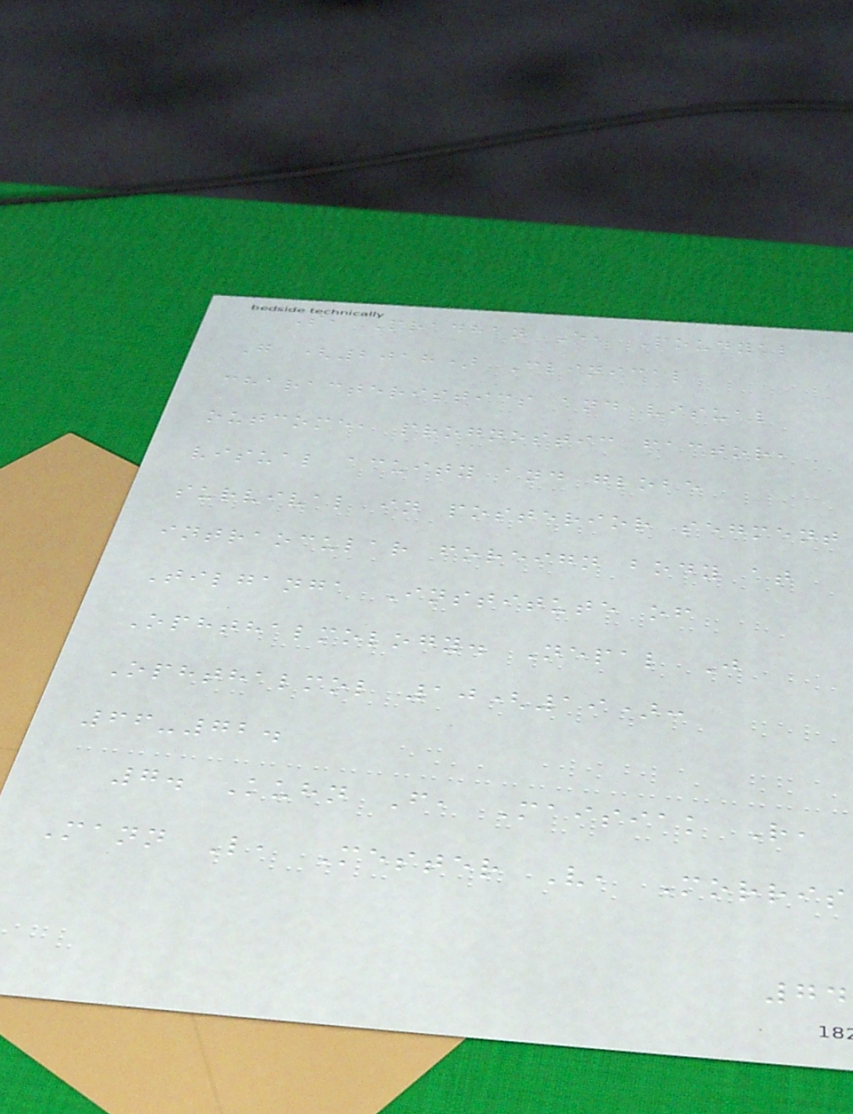S, Pradhan E, Poudyal
G (2018) Clinical
characteristics and visual
outcome, prognostic factor,
visual acuity and globe
survival in posterior segment
intraocular foreign body at
Tilganga Institute of
Ophthalmology. Nepal J
Ophthalmol 10(19):
66-72.
7. Kuhn F, Maisiak R,
Mann L, Mester V, Morris
74
